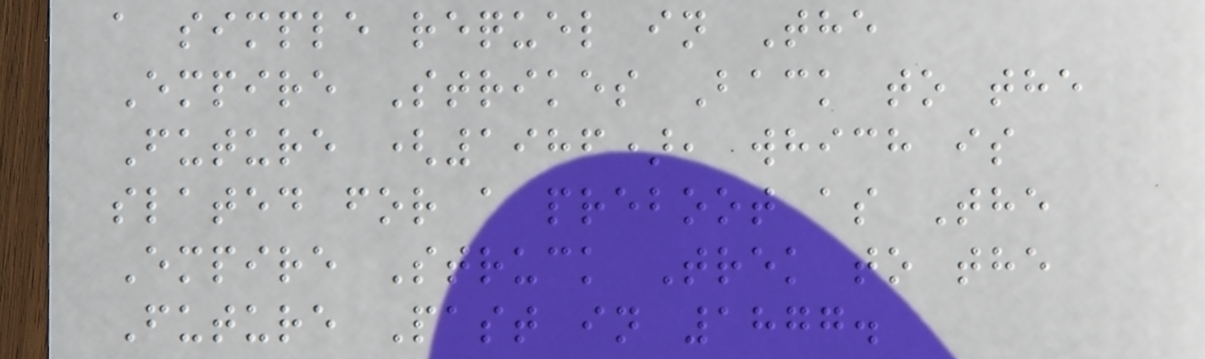a simple requel in The
Empire Strikes Back to the
Future (1986), which is
slated for a preboot as The
Empire Struck Trek to the
Future Past in 1877.
